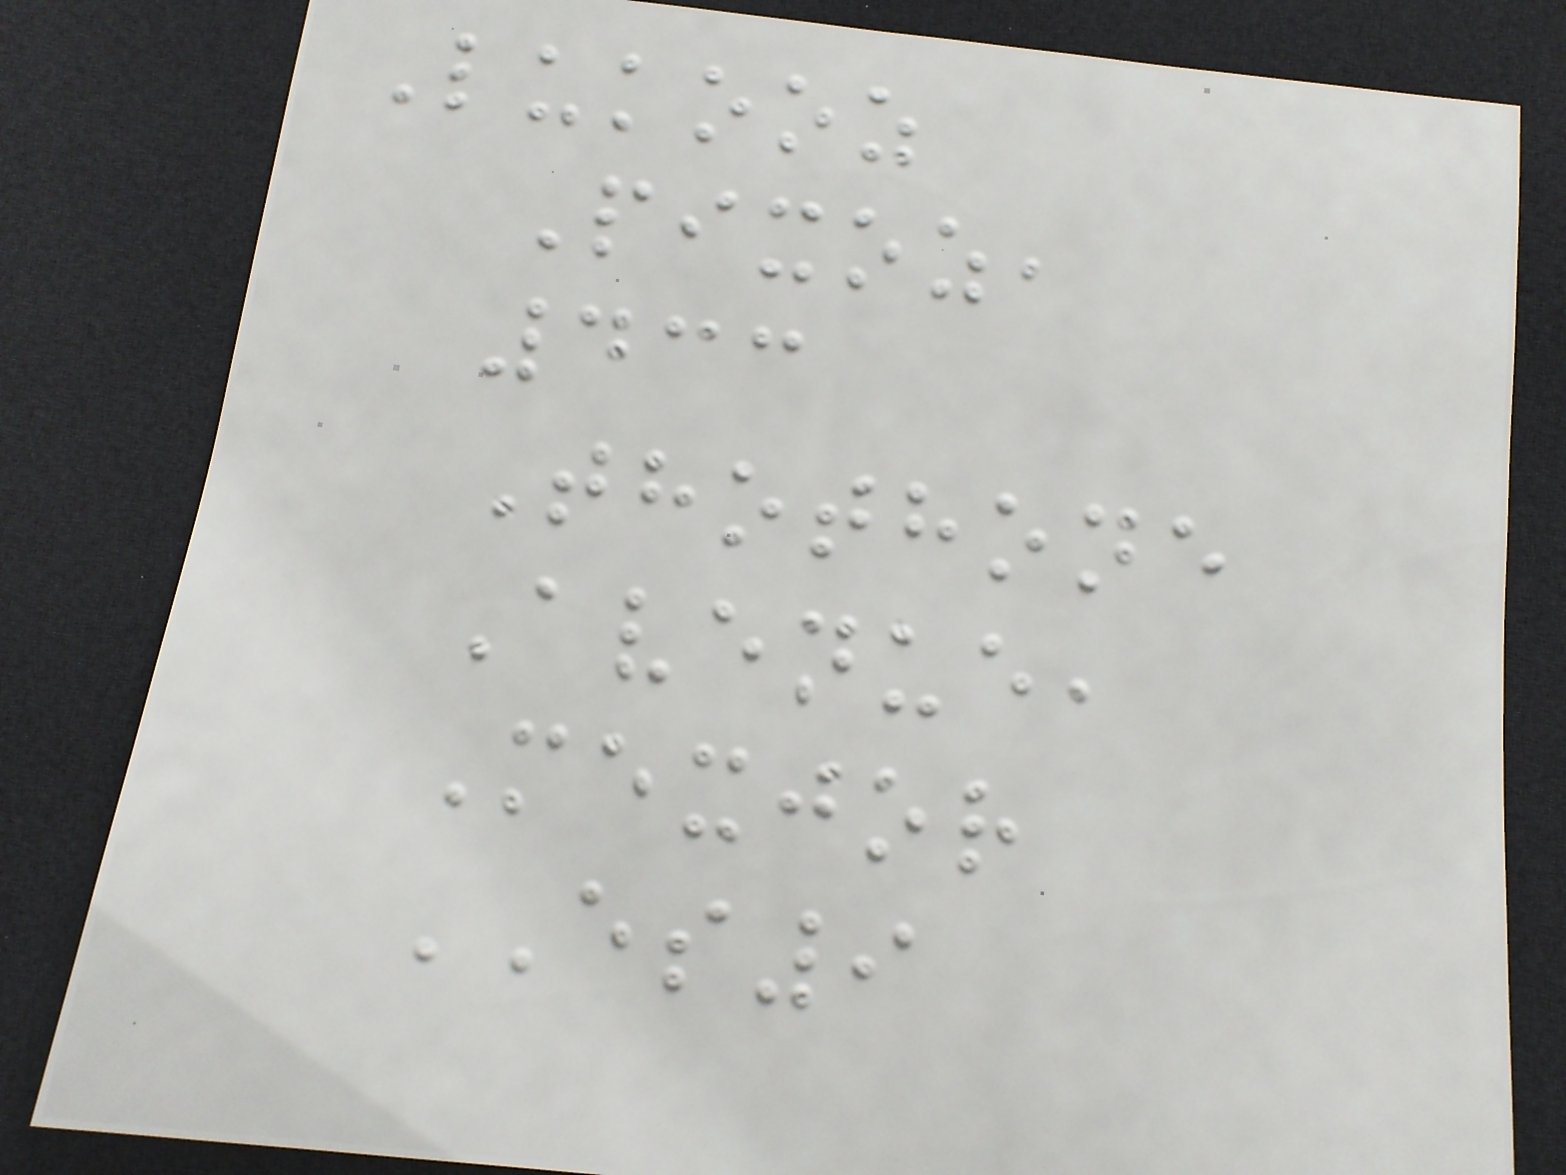Lukooz
Pixoz,
433
Thothone
Avenue,
Mexjor
ES9
